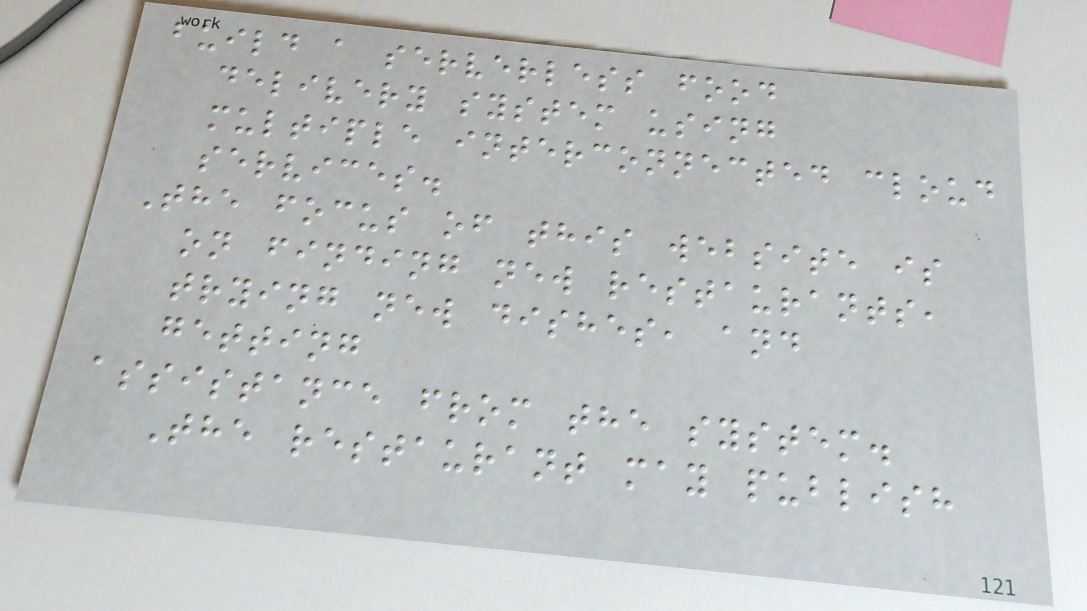build a serverless food
delivery system using
multiple interconnected cloud
services.
The focus of this website is
on finding new restaurants,
trying new dishes, and
getting
assistance from the system.
The restaurant may publish
